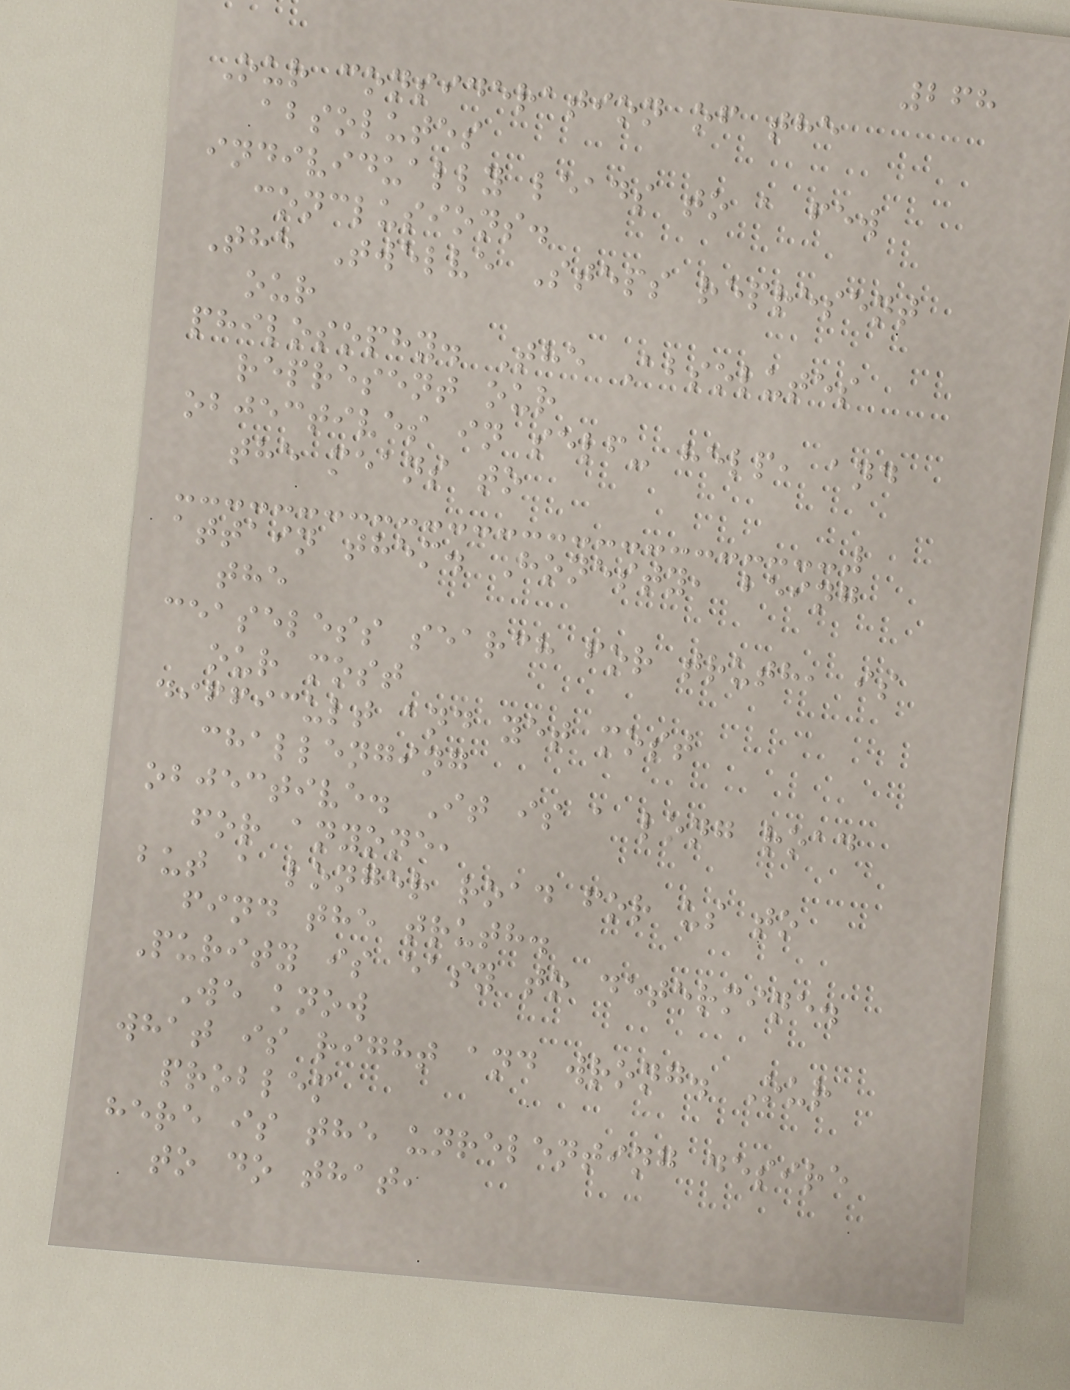268
Our consideration of the
absolutes
individually leads to a few
conclusions.
The Twelve Steps represent
our
philosophy. The Absolutes
represent our
objectives in self- help, and
the means to
attain them. Honesty, being
the
ceaseless search for truth, is
our most
difficult and yet most
challenging
objective. It is a long road
for anyone,
but a longer road for us to
find the truth.
Purity is easy to determine.
We know
what is right and wrong. Our
problem
here is the unrelenting desire
to do that,
